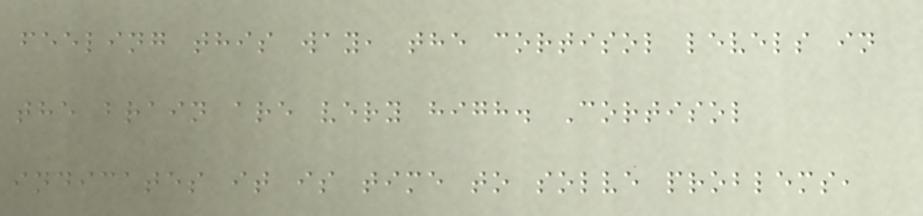feeling this way, the cortisol levels in
the brain are very high. Cortisol
indicates it is time to solve problems,
